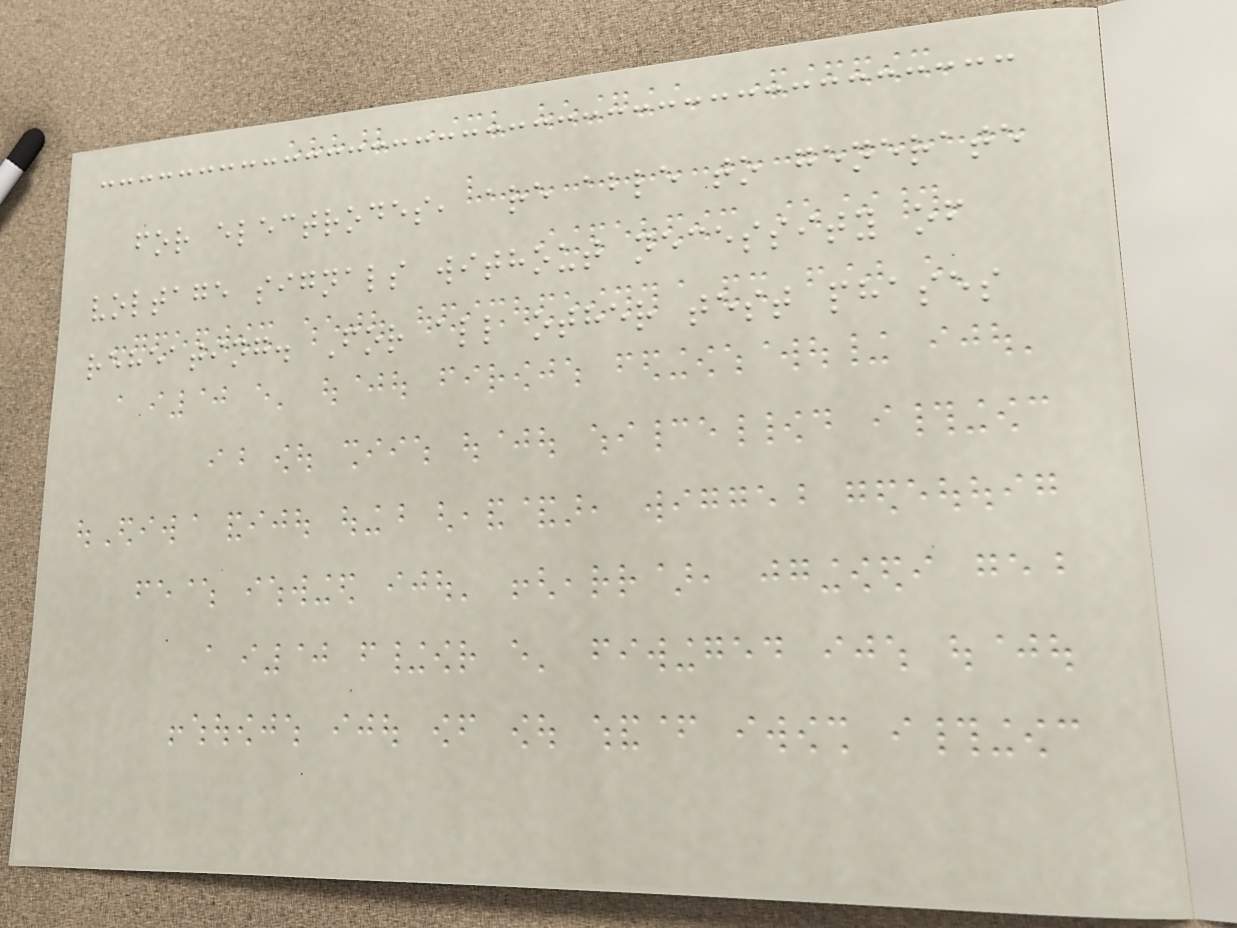for electrodes, are able to generate
voltage signals without necessity of
reheating. For all other test phases
